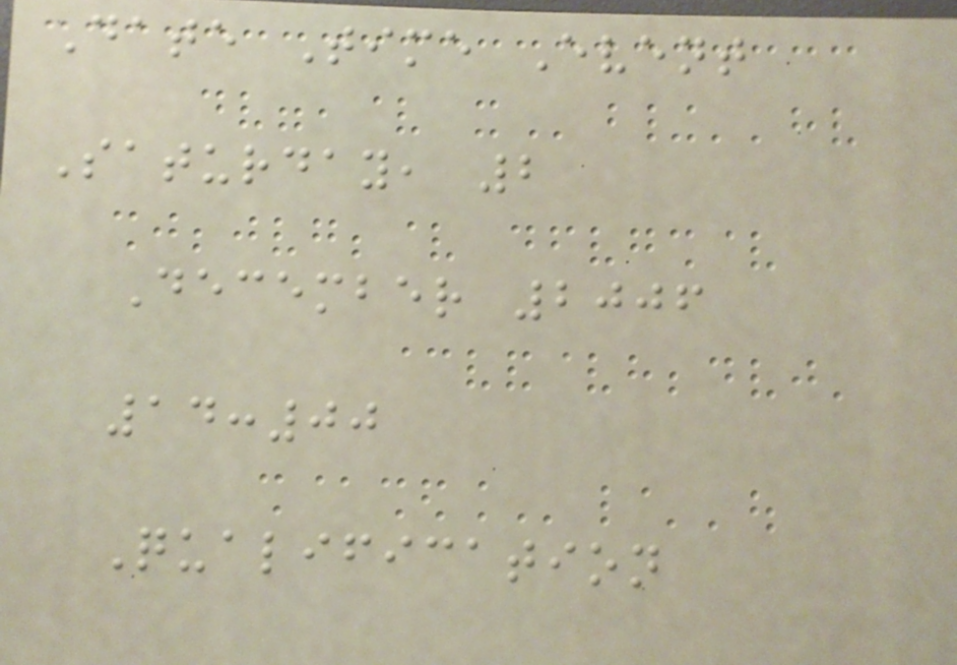Date Time Event
Saturday, 2
December 2006
14:00
Qualification
